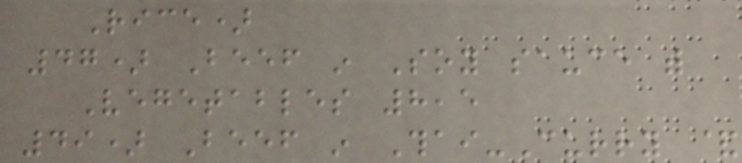Rice)
47) Beef in Soy sauce with
Vegetables 8,5
49) Beef in Thai-Curry &
